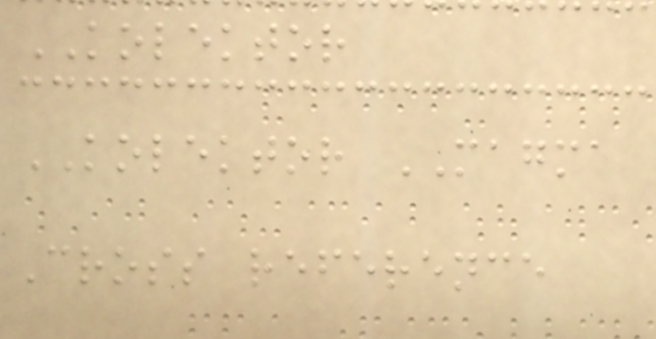KOLEKTOR
KOLEKTOR MAGMA
Cross reference
